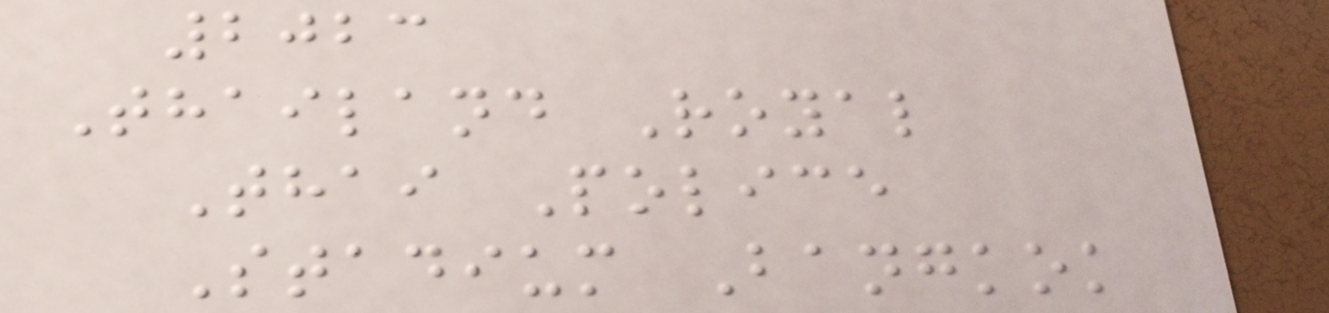2023
Thailand Royal
Thai Police
Stadium Bangkok
